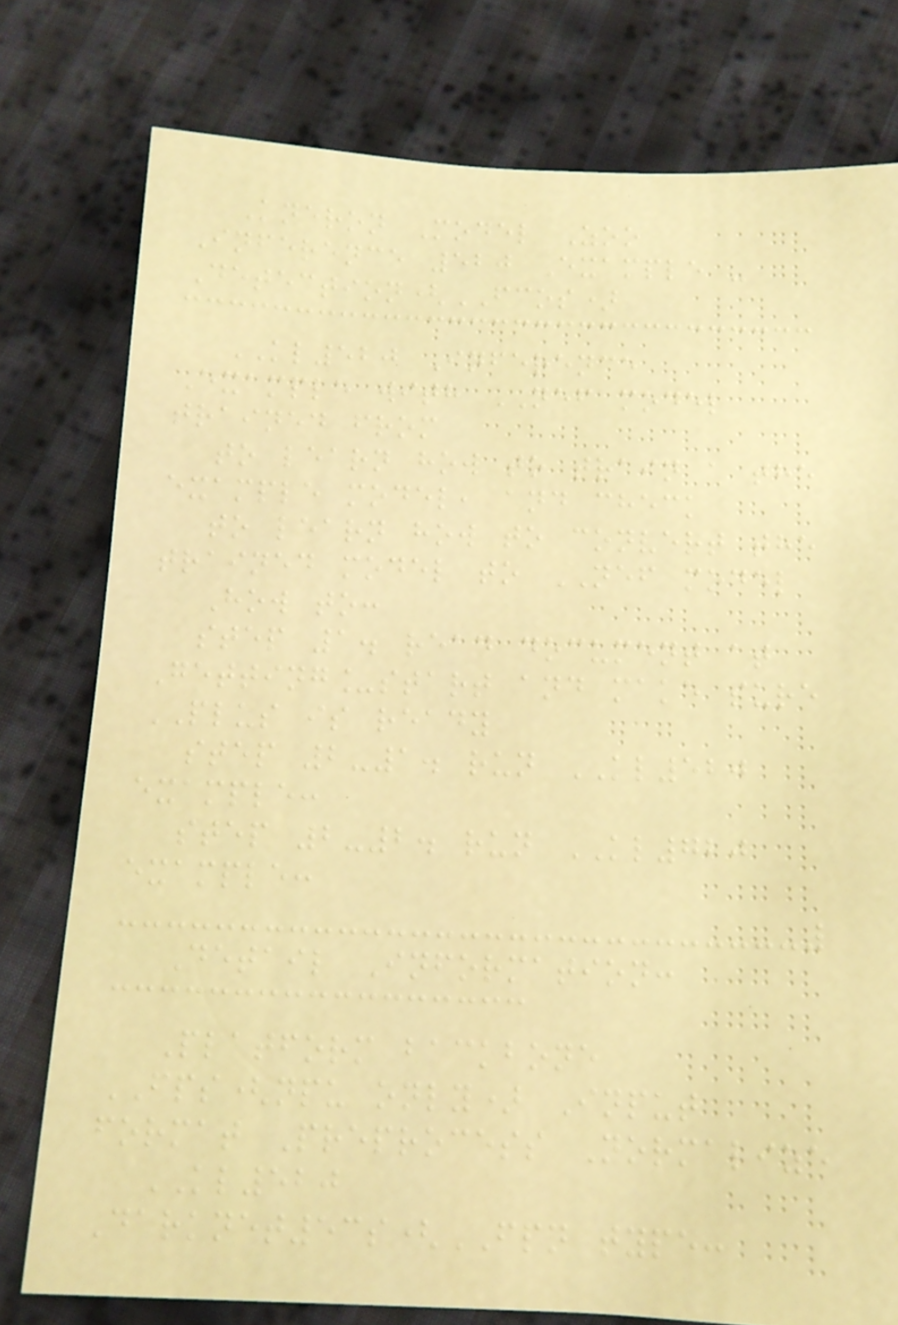Kneron Model Zoo
Inference 520 Example -
Detection(FCOS)
KL520 Inference
Example with NEF model
trained from
to learn how to train a the
example model, and check
to learn how to convert the
trained model to NEF model
How to:
step 1. read document at
Getting_start and make sure
PLUS is ready
step 2-1. run KL520
example:
step 2-2. run KL720
example:
Detail Information:
Platform backbone
FPS(npu only) Input
format Preprocess Normalize
KL520
Darknet53s(FPN type:
